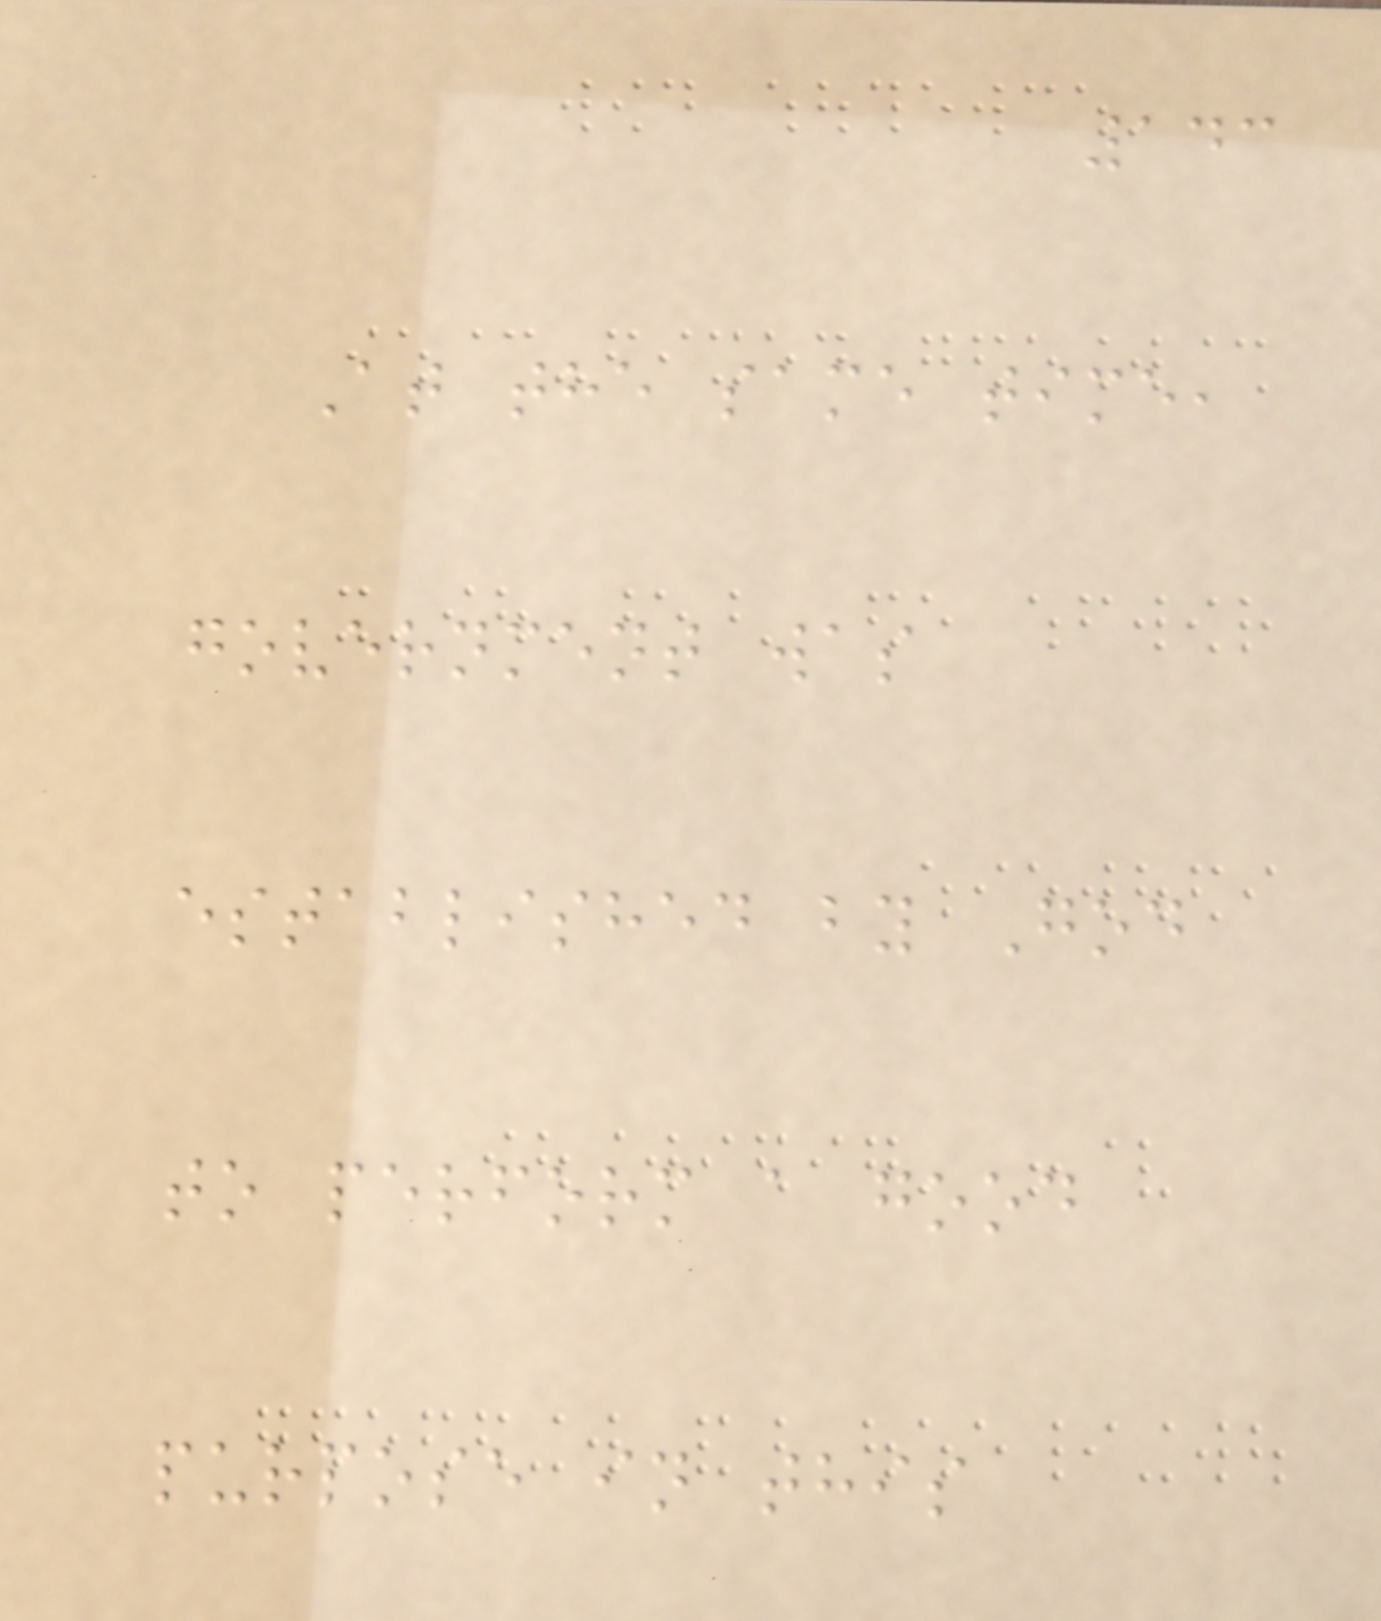143
At the same time,
government was
established by God
to perform a good
purpose in this
